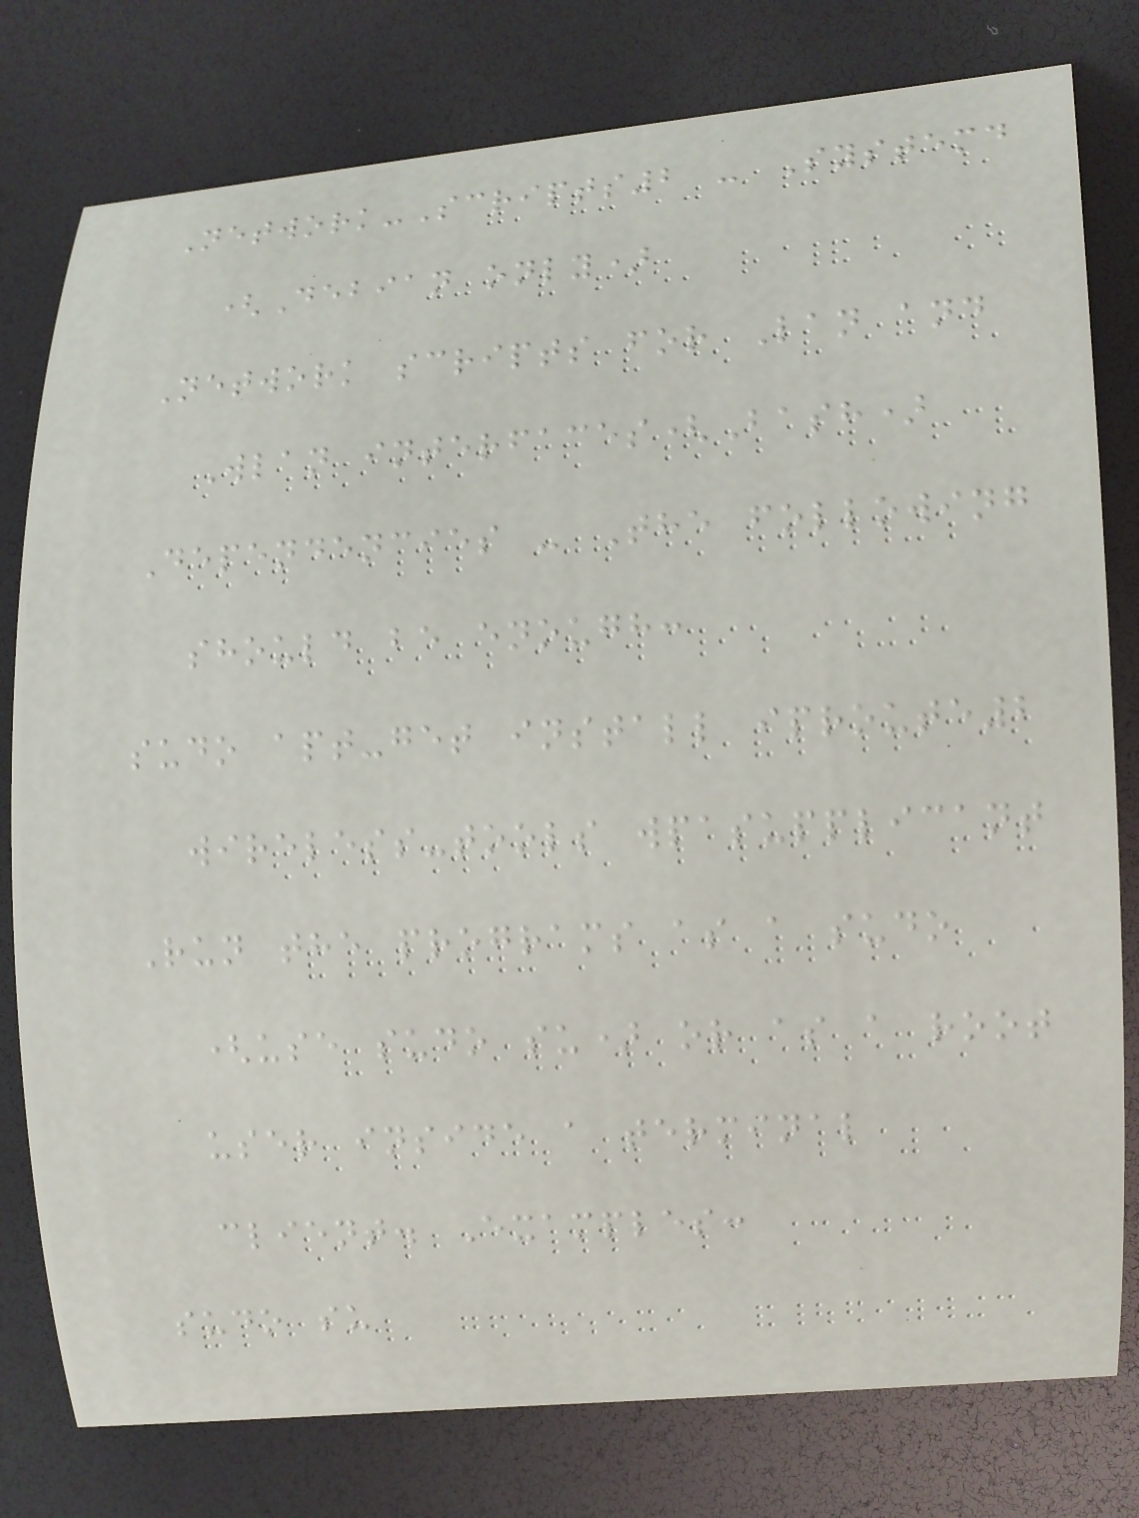Network-Scripts2 - Systemd
(Debian only)
Network scripts for Lan and
Wlan interfaces(Bash)
Dependencies - The following
should be enough:
sudo apt-get install iproute2
wireless-tools wpasupplicant
Run the programs as a sudo
(use sudo su) or as a root
user inside a terminal
client. Examples:
sudo su
